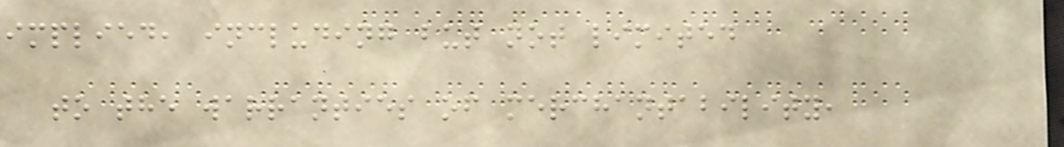implied, including but not limited
to the warranties of merchantability,
